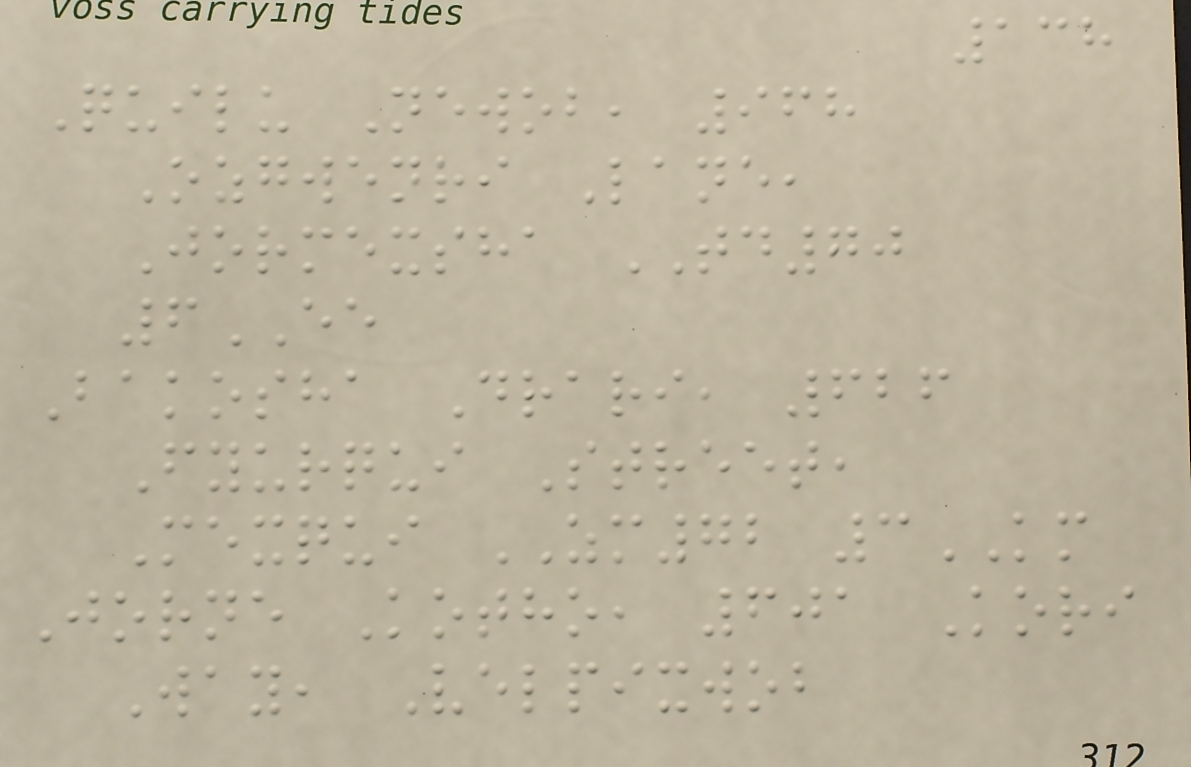138
Quilu Newob, 968
Ozgwenri Lane,
Jormexsha TD70
6EE
Bakosha Drari, 626
Fyurqui Street,
Mexqui ZM72 3KM
Jorne Kotho, 601 Kori
Way, Velpixwob
